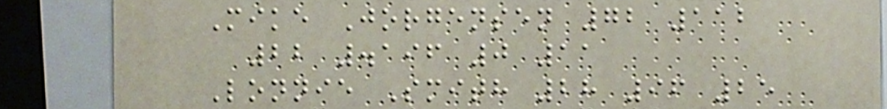Mike Jorgensen 72 112
22 .196 0 11
Lonnie Smith 28 96 25
